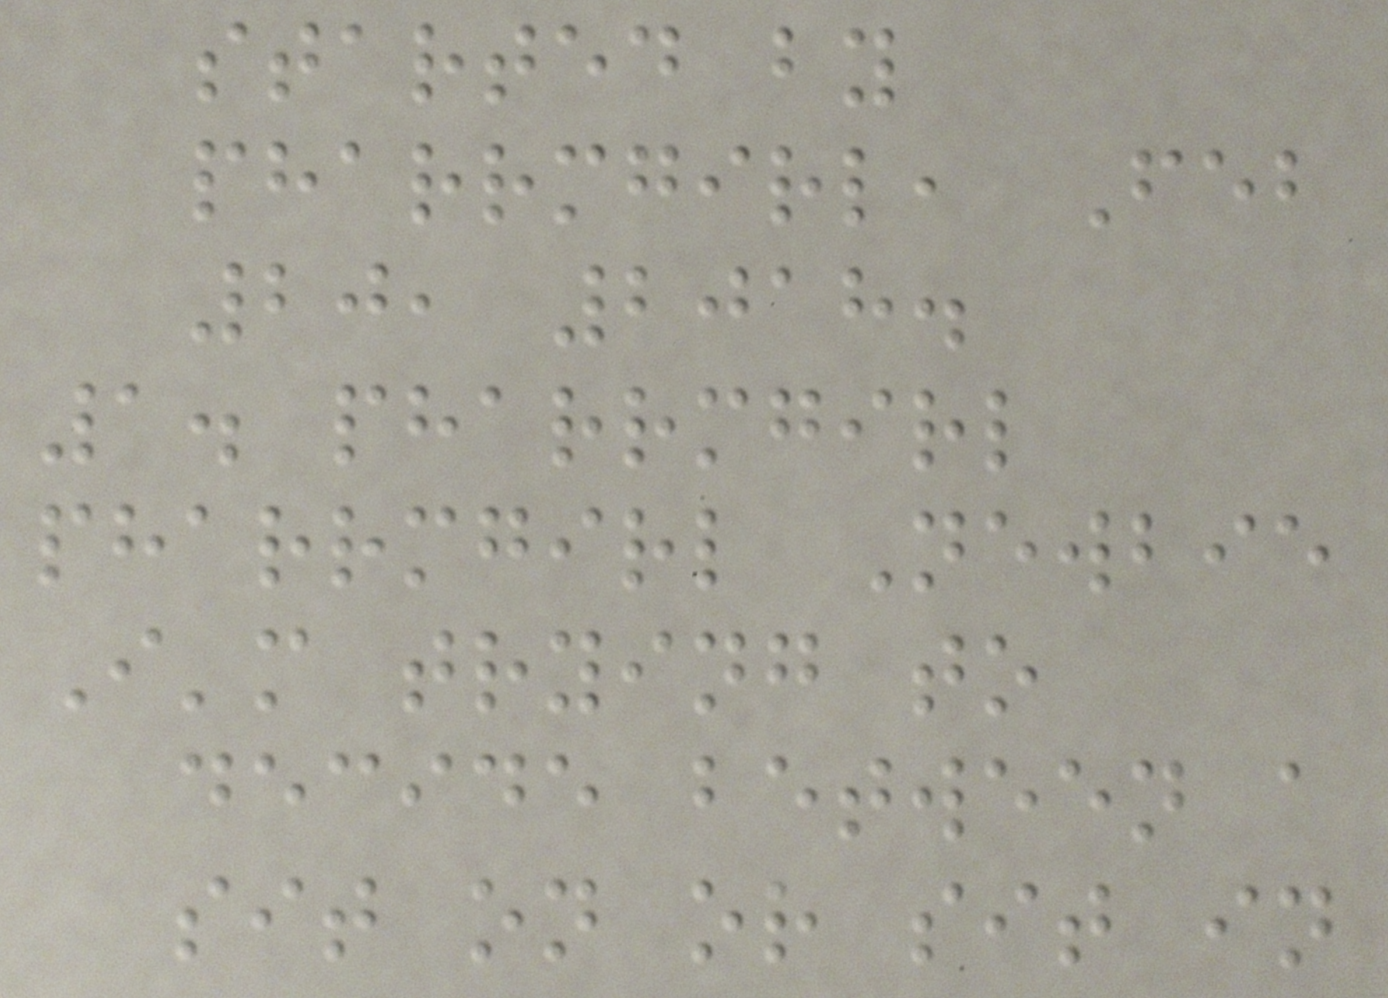started by
pharrmgirl, Feb
20, 2018.
1. pharrmgirl
pharrmgirl Newbie
I'm trying to
decide between a
sit on or sit in
